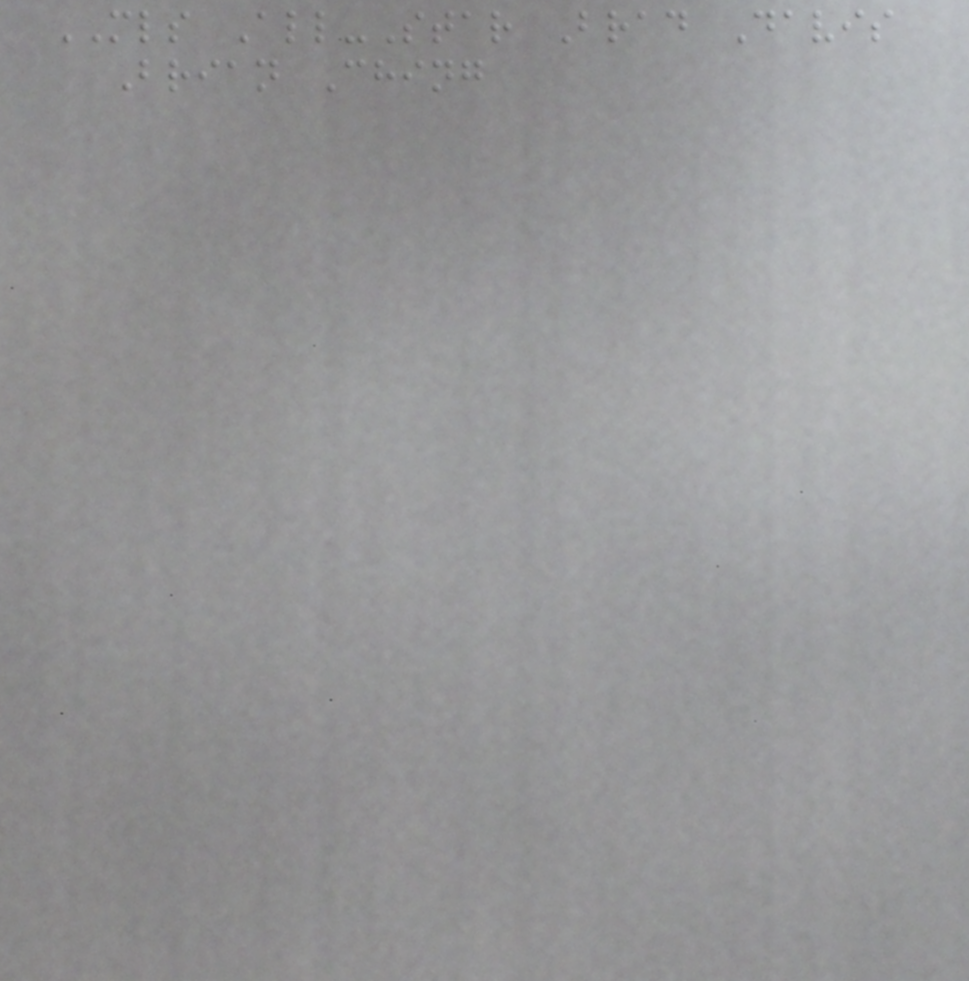MLS All-Star Brad Davis
Brian Ching
